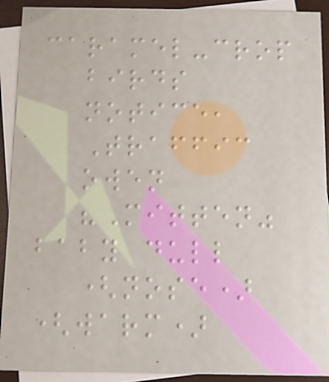caramel-crop
birds
notice,
Traffic
owen
"Mitten"
baby dull
(nose)
(warm)
